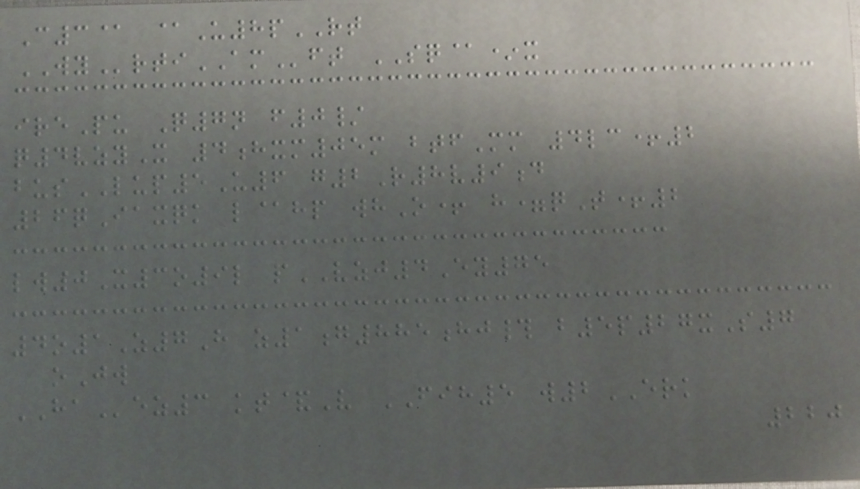C3@ @U8pRT
WYrtiAMft SQ@*x
irePu Q7n f0/
q4vzyX 4hxm05m btfMm 4lc+2
busLUP5U6 g2R8v9d
26qIaxqk l@hp whO+ h=qT+2
lw0X3o9l pVZJ4Ey75
4o1Z7H z1g885hj# b5p27xS7
oJw
HAez3 kt&V FIH5 w2ERK
220
